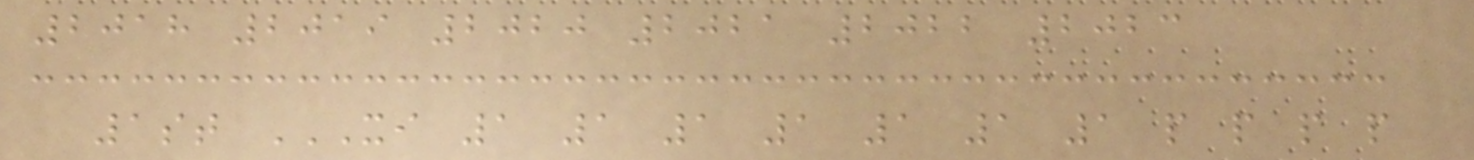2018 2019 2020 2021 2022 2023
1st XI 1 1 1 1 1 1 1 P P P P
